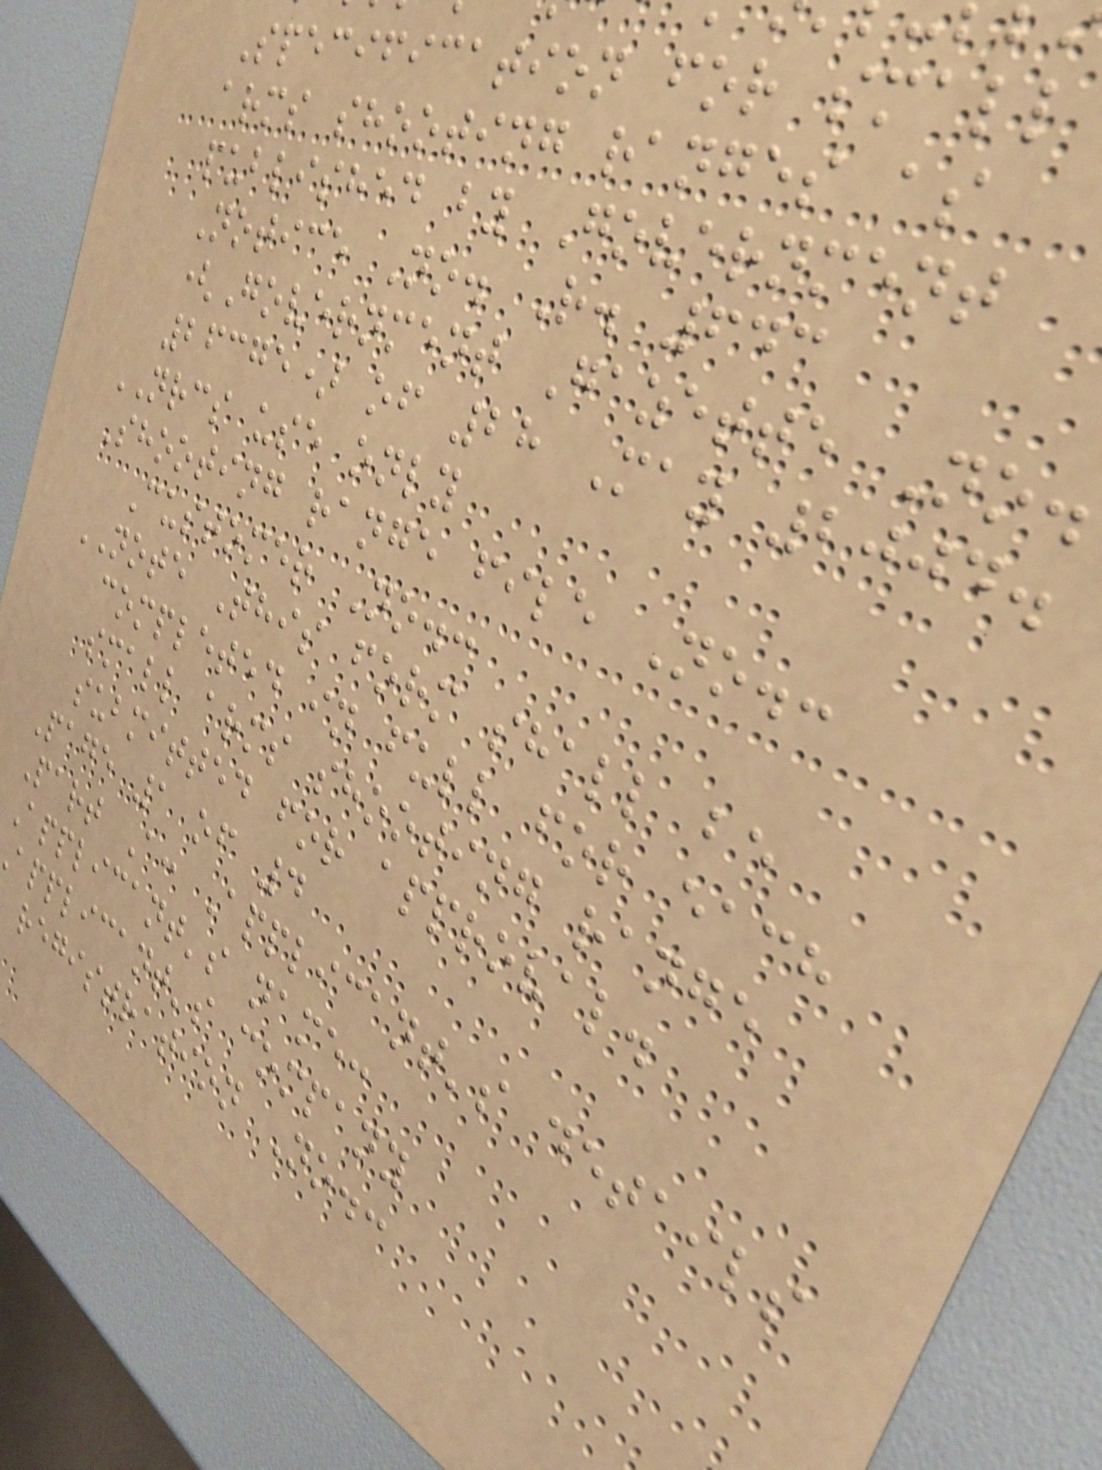Specification for small
arms shooting ranges as
published by Government
Notice No. R. 643
(Government Gazette No.
26375) of 28 May 2004.
NRCS use only
Shooting range file No.:
Customer No.:
NOTE This form shall be
completed in full for each
small arms shooting range
submitted for approval.
Page 1 of 4
Part A: Applicant's details
Applicant's name:
applicant's company
registration No.:
